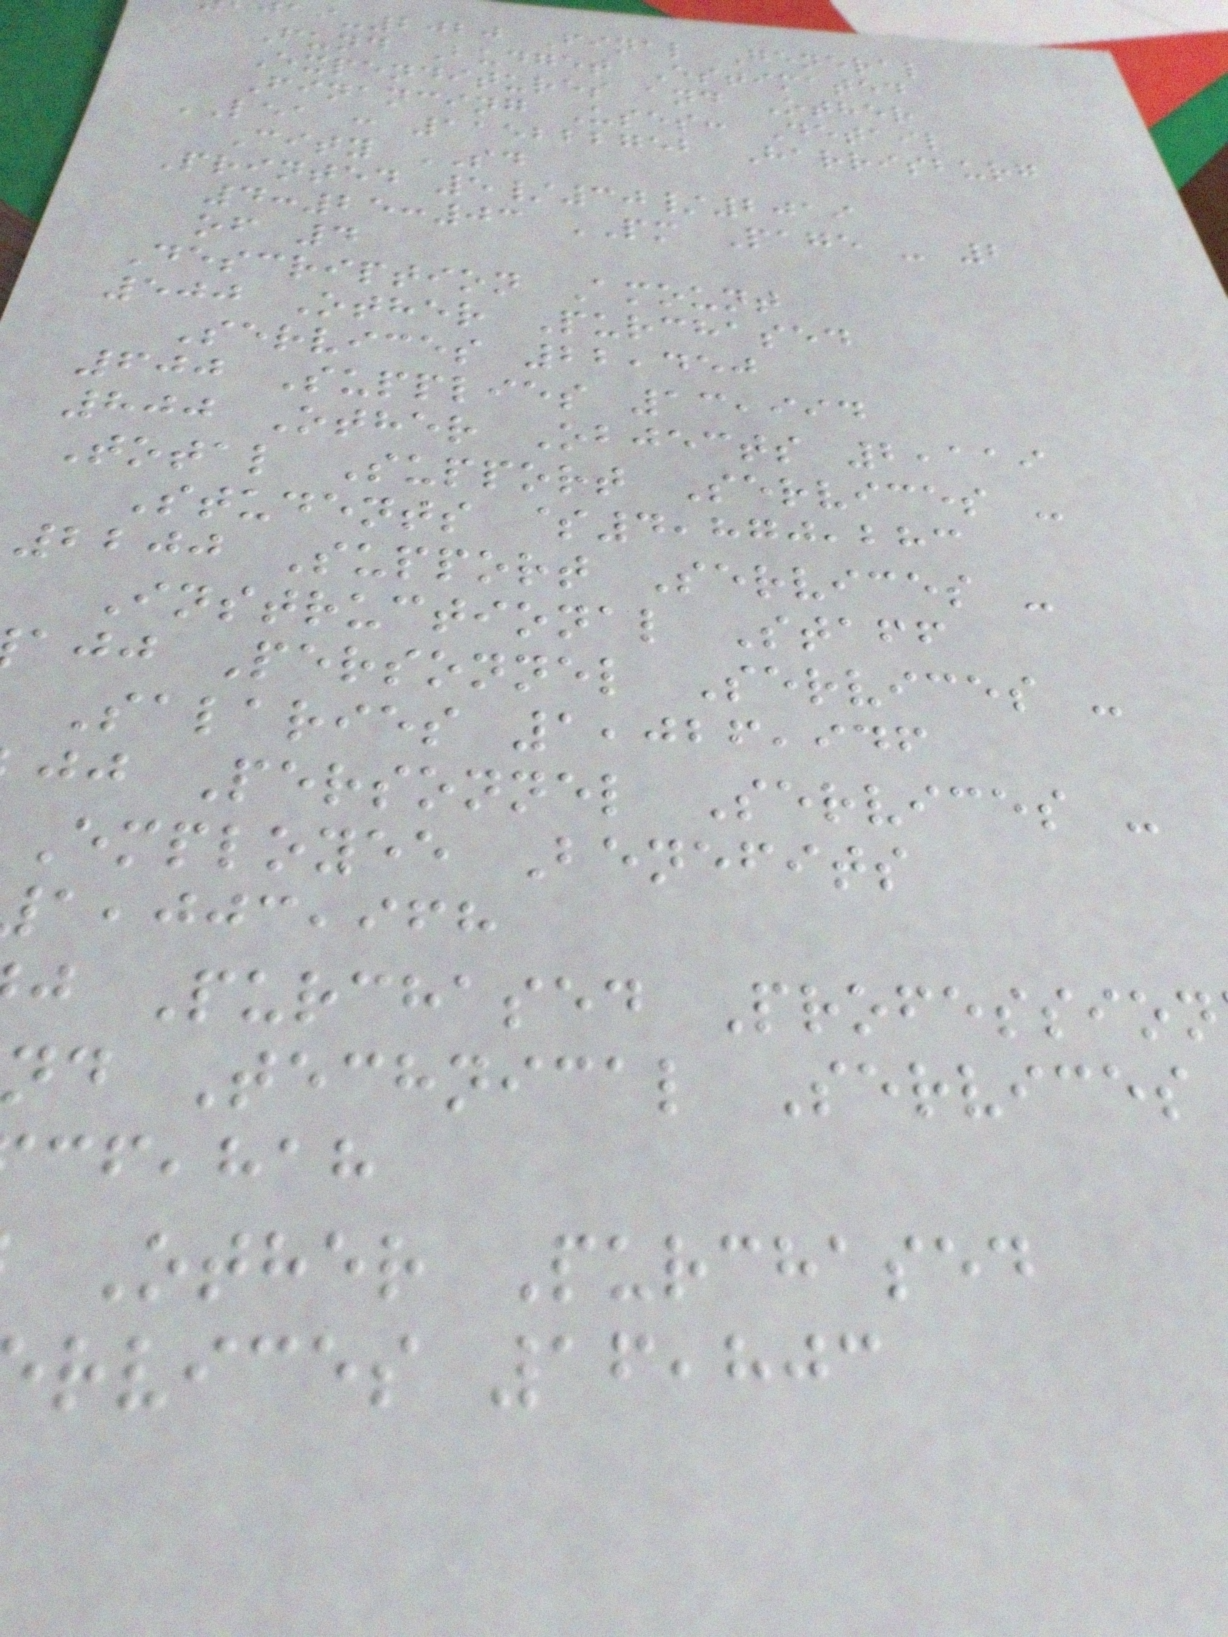-2020 Final General
Fund Budget Estimated
Expenditures and Other
Financing Uses: Detail
LEA : 115222752 Harrisburg
City SD
Printed 5/30/2019
4:25:03 PM Page - 2
of 4
Description Amount
500 Other Purchased
Services 22,450
600 Supplies 13,994
800 Other Objects 2,119
Total Support Services -
Students $4,870,283
2200 Support Services -
Instructional Staff
ajj Personnel Services -
Salaries 1,026,946
jj Personnel Services -
Employee Benefits
,ifh
j Purchased Profession
nd Technical Services
,hah
Other Purchased
rvices 16,803
